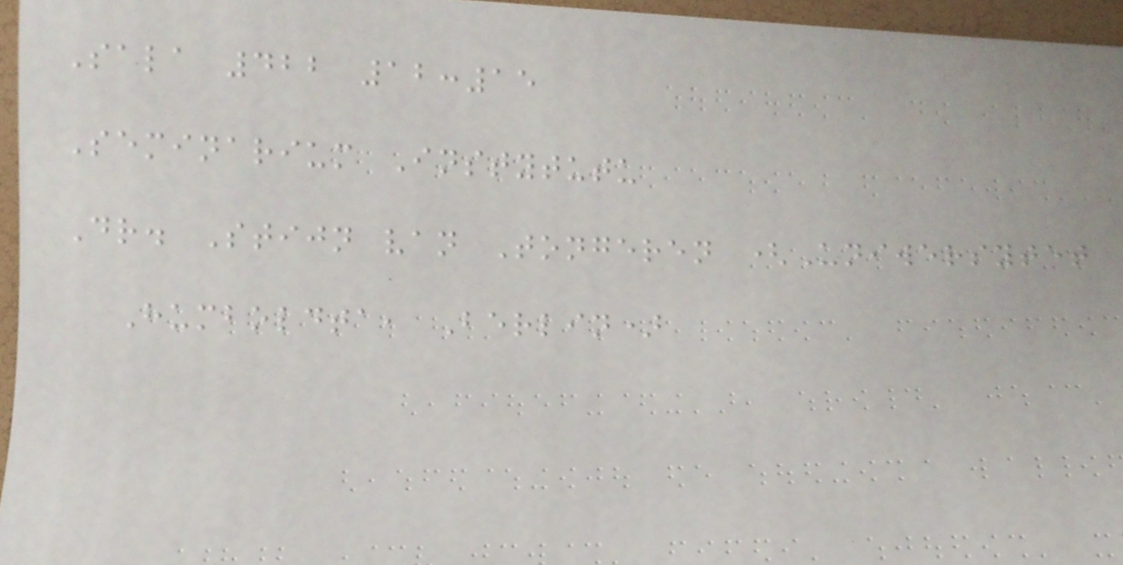Sala 422 12:15
Seminarium Instytutu
Dr. Stijn van Tongeren (Uniwersytet
Humboldta, Berlin)
